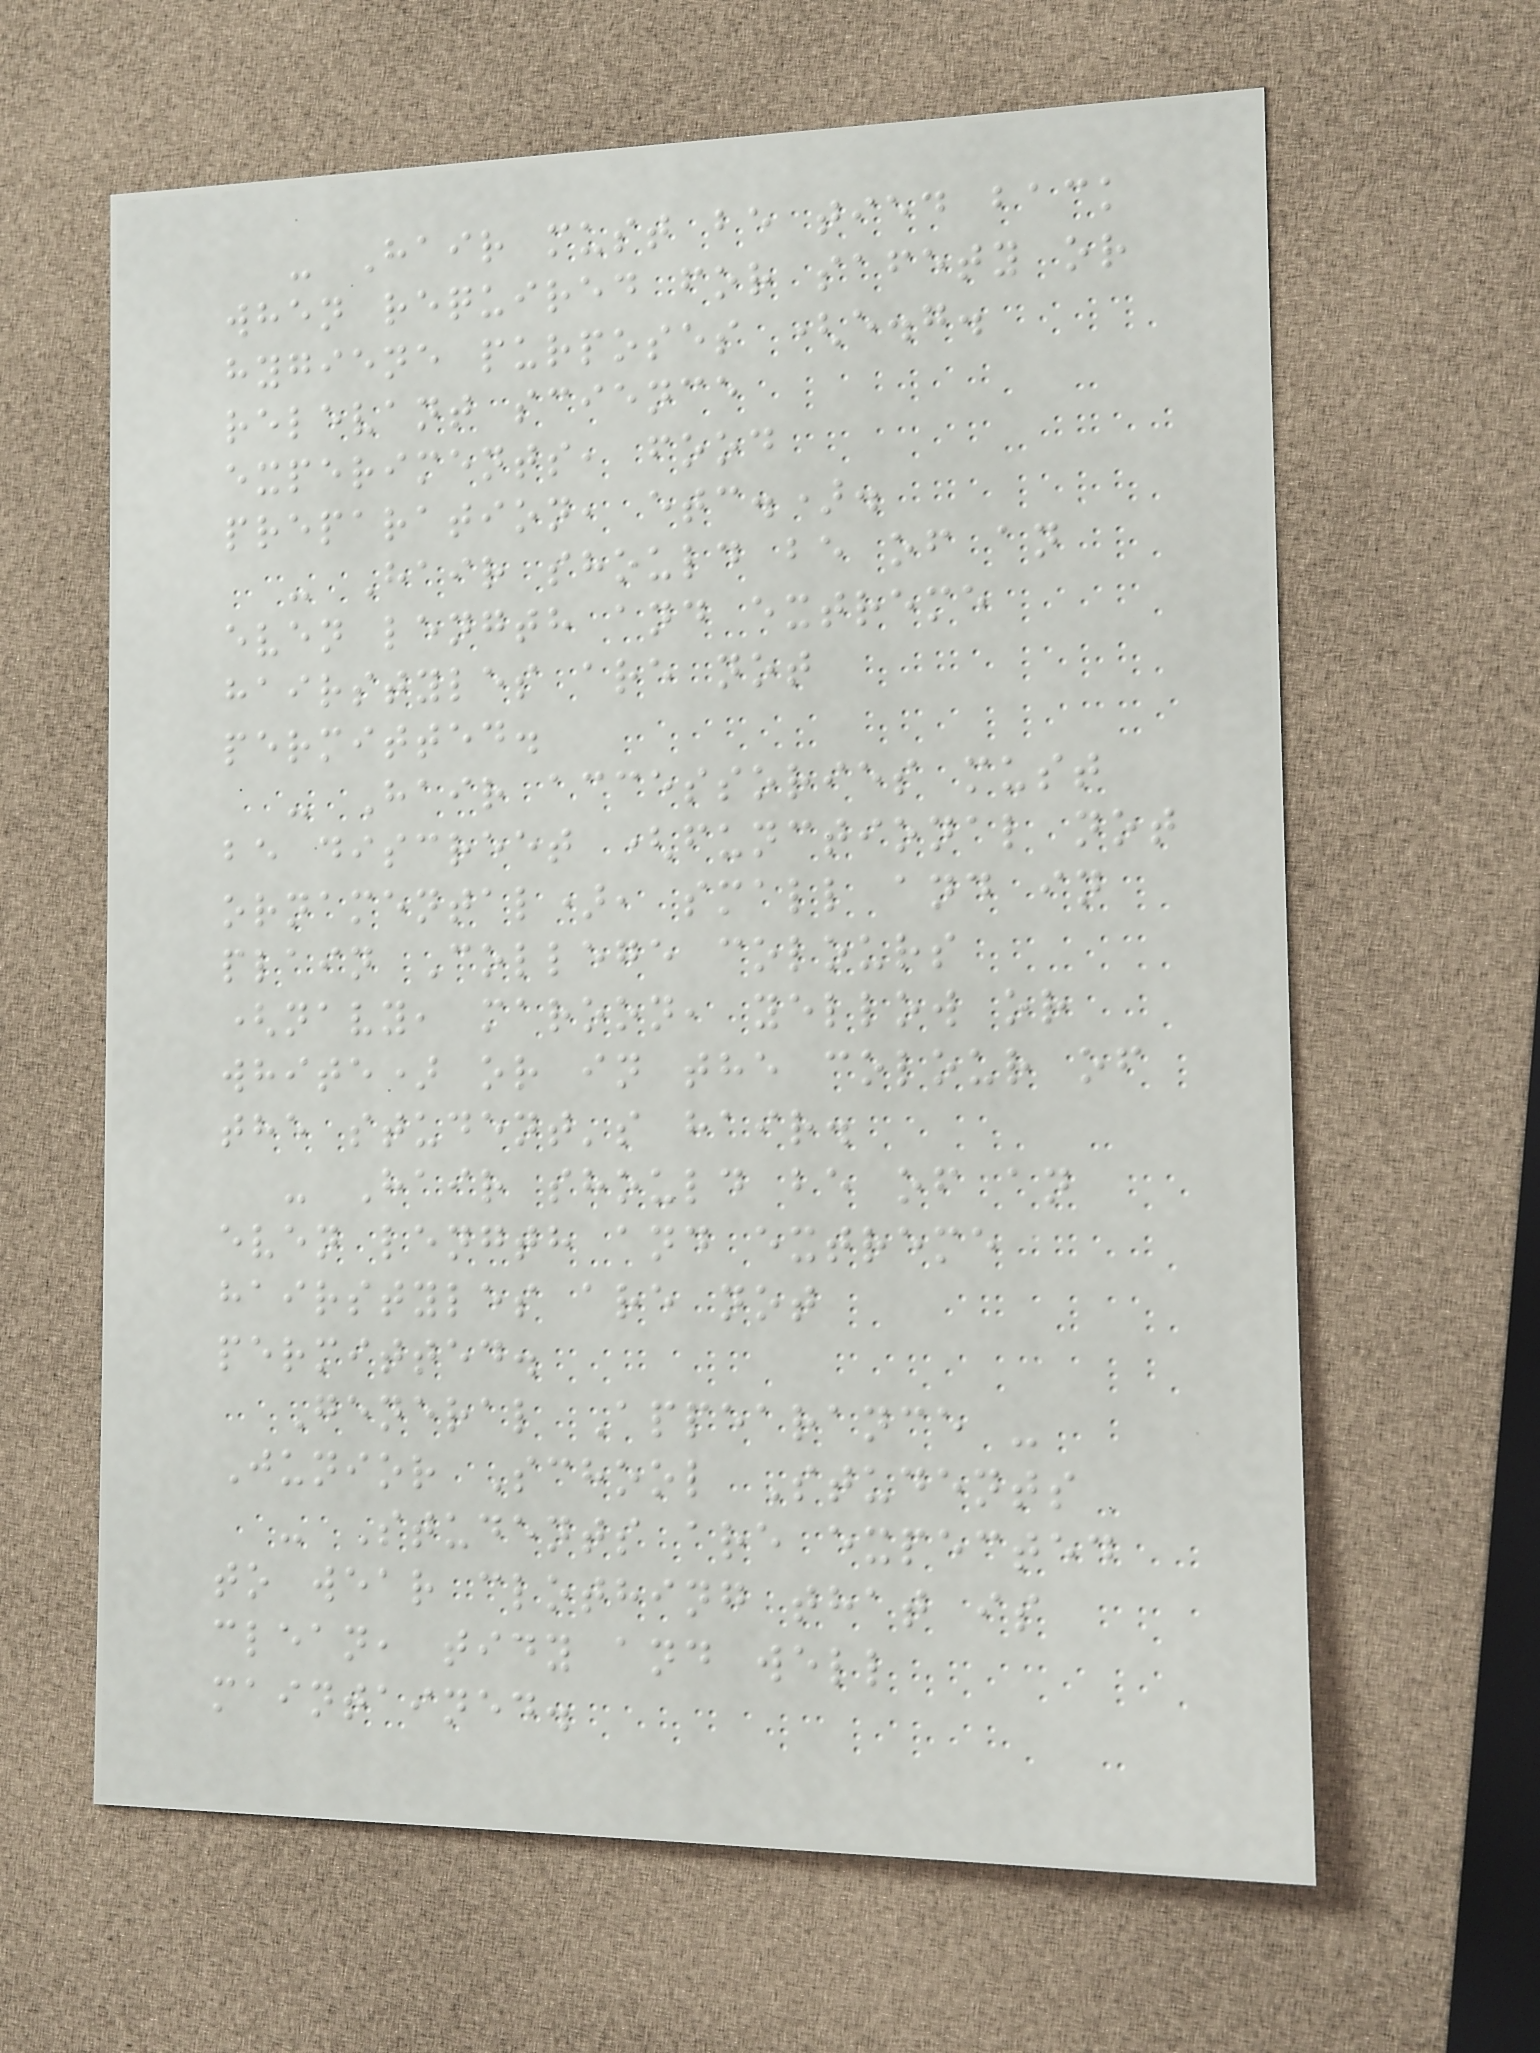- Hair must be tied back
when required for safety or
hygiene purposes (e.g.
relevant science
experiments, food
preparation, etc.).
- Hair should be of an
even length and extreme
hairstyles are not
permitted.
- Hair accessories must
be discreet (functional not
ornamental), small and in
plain College colours
(navy, maroon, yellow or
white) or in the colour of
the student's hair.
- Hair should be of an
even length and extreme
hairstyles are not
permitted.
General Appearance -
Junior School Students
- Students are expected
to wear clothing that is
clean, tidy and well
maintained.
